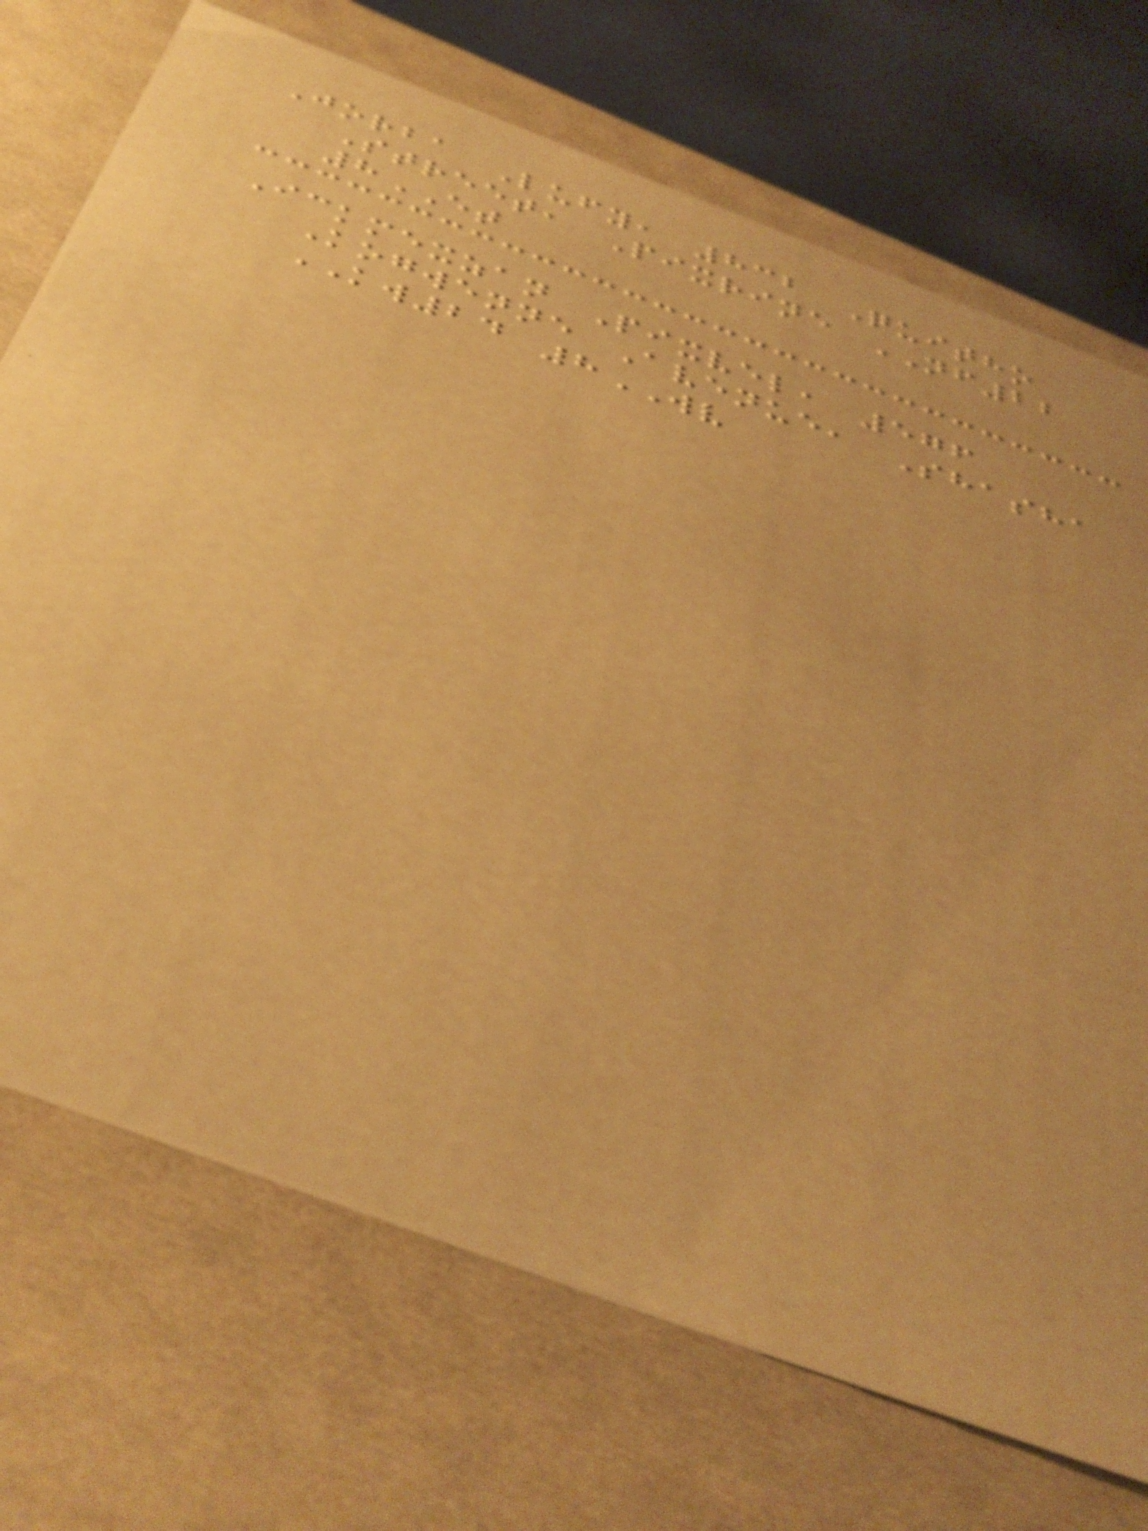Jorba Lufy, 832 Quitho
Street, Pixrine NF22
8ET
Ickmexzan Pixvel, 576
Kogwenne Avenue, Shasha
KW24 8WV
